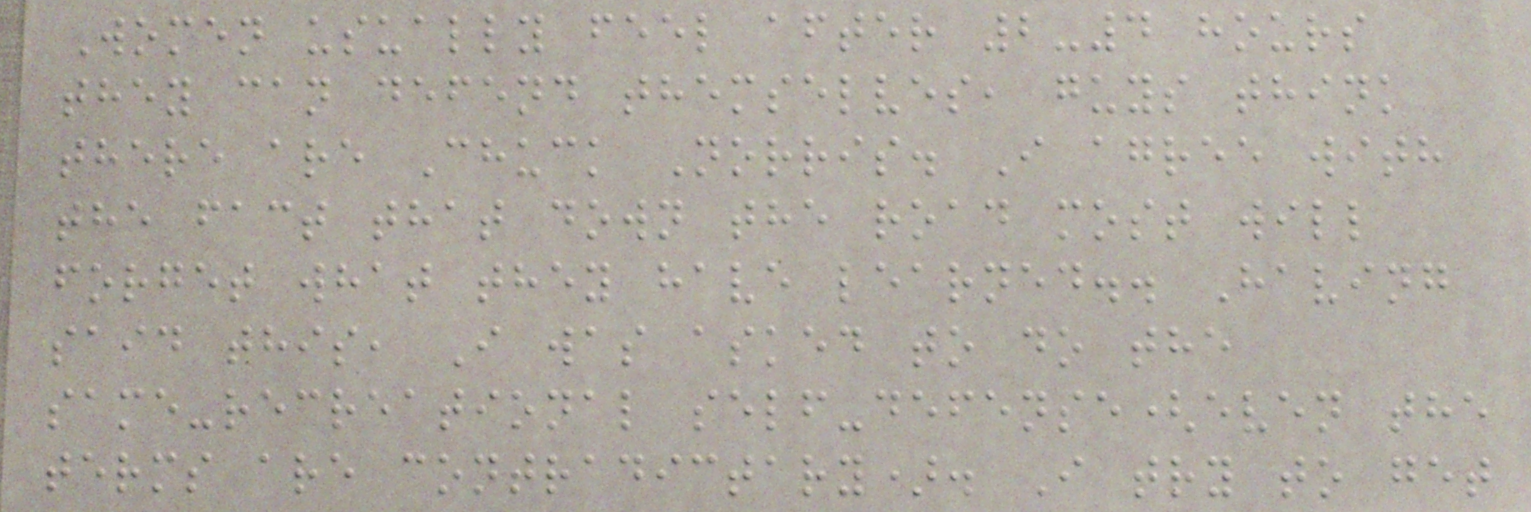Women usually feel after 2-4 hours
they can defend themselves, guys think
there are Chuck Norris. I agree with
the fact that down the road most will
forget what they have learned.. Having
said this, I was asked to do the
same-recreational self-defense(even the
terms are contradictary). I try to get
